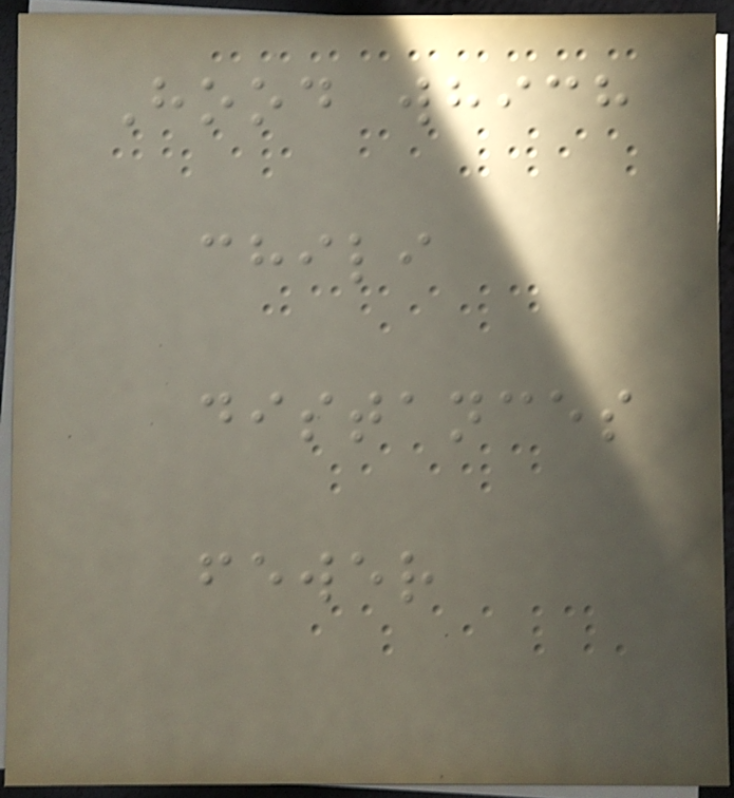Hood which
chili
distances
fewer
